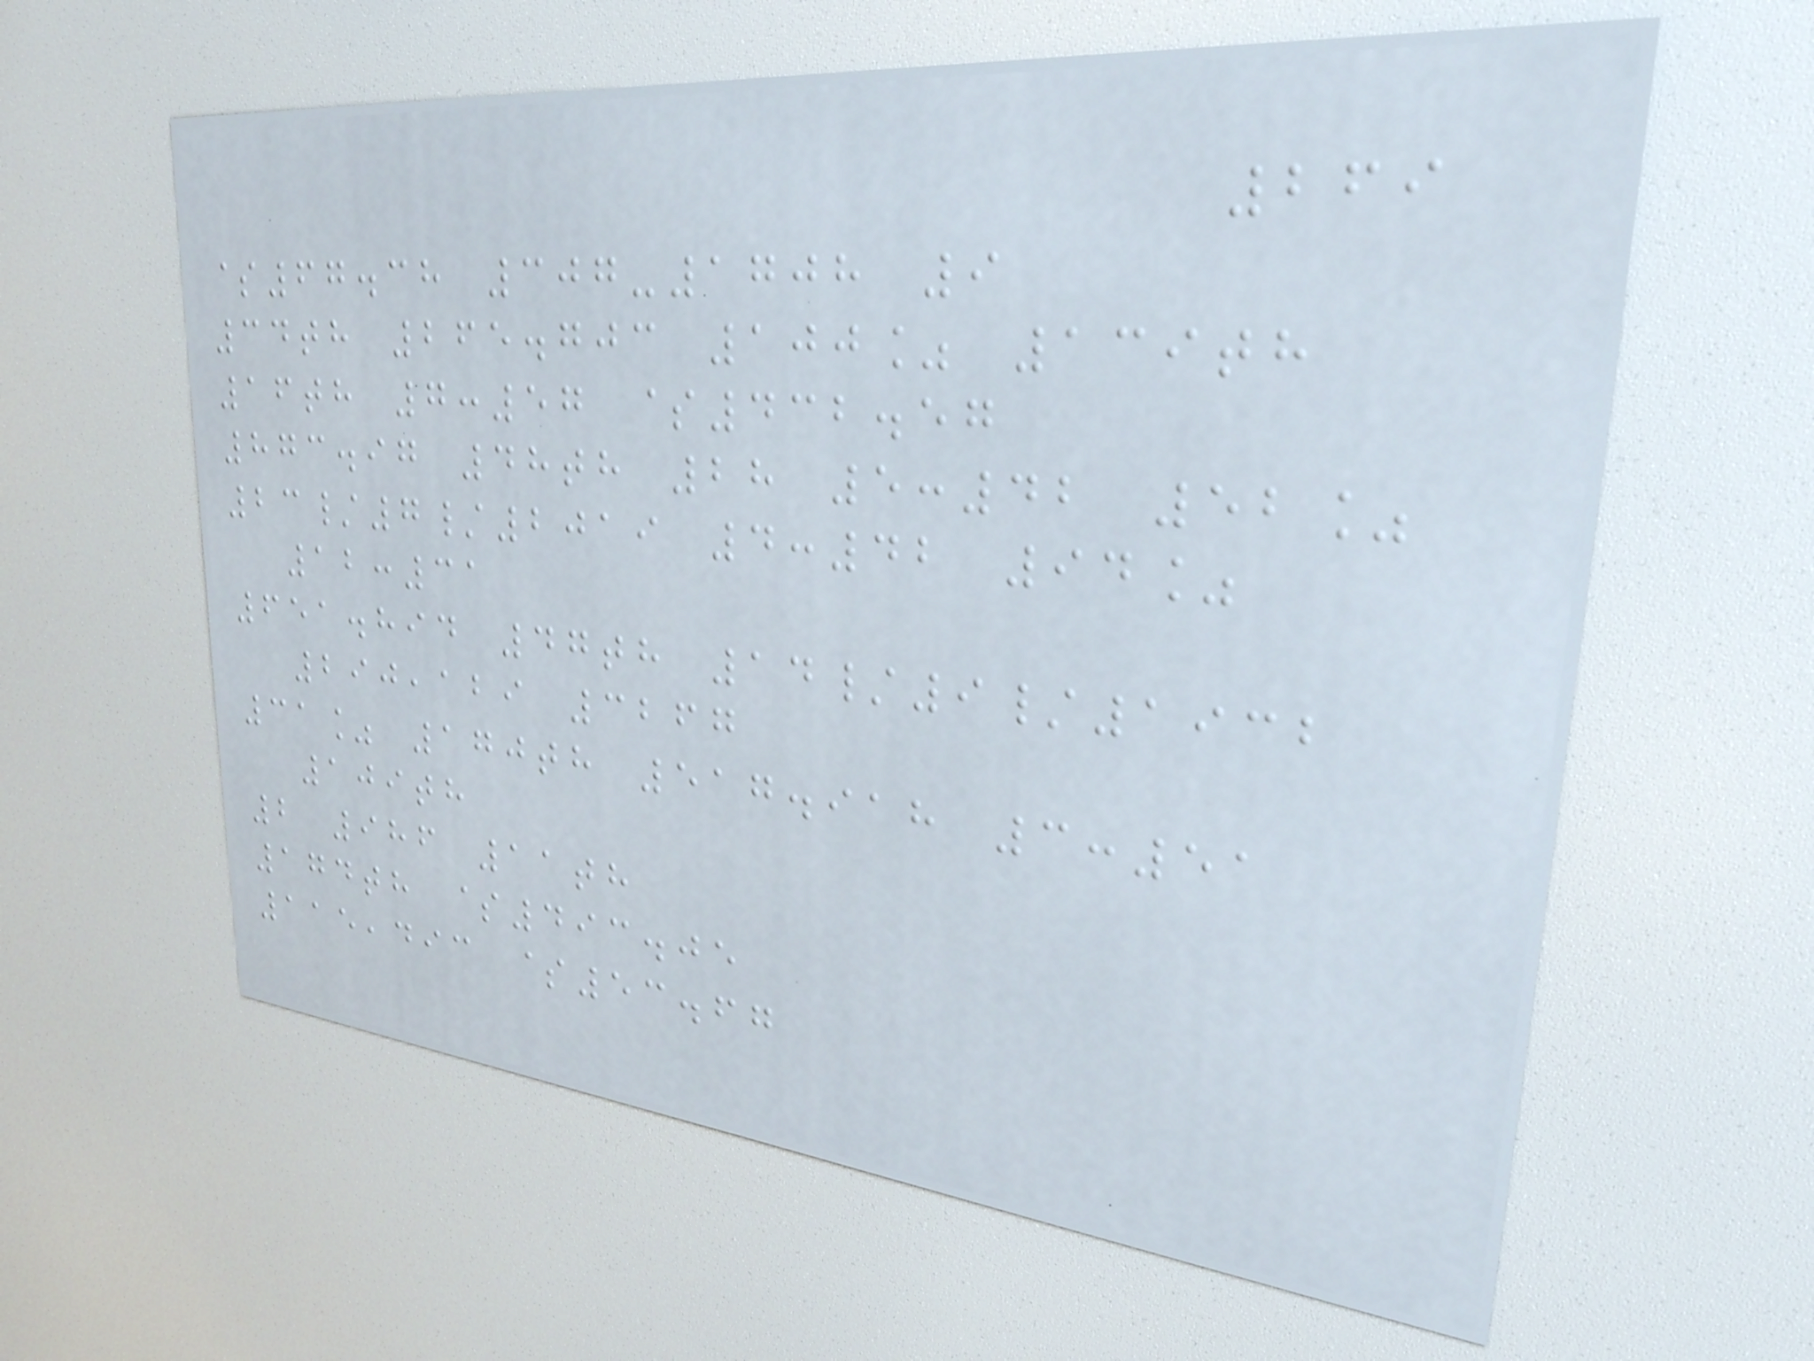269
$67.38 307-1708 9
34th 265.703 100% 139th
16th 7:57 $432.57
873.97 48th 28 5:42 52%
23/7/2019 4:42 94%
12:31
651.894 47th 14/9/1932
290,129 3267
31% 170th 517.918 3:51
109th
2 986 11th
174th $493.05
115,493 $53.67
